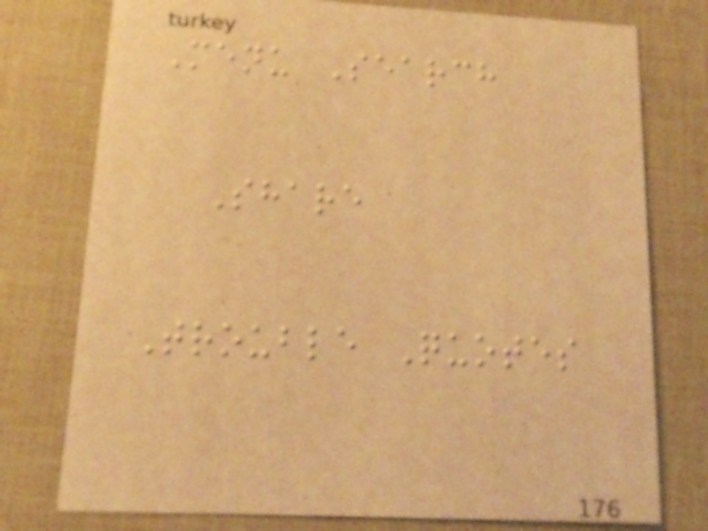Menu Search
Share
Trouble Quotes
